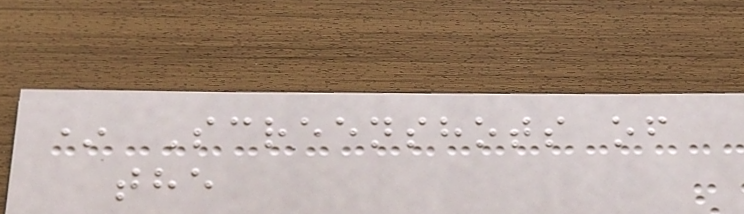* Screenshots of
the
